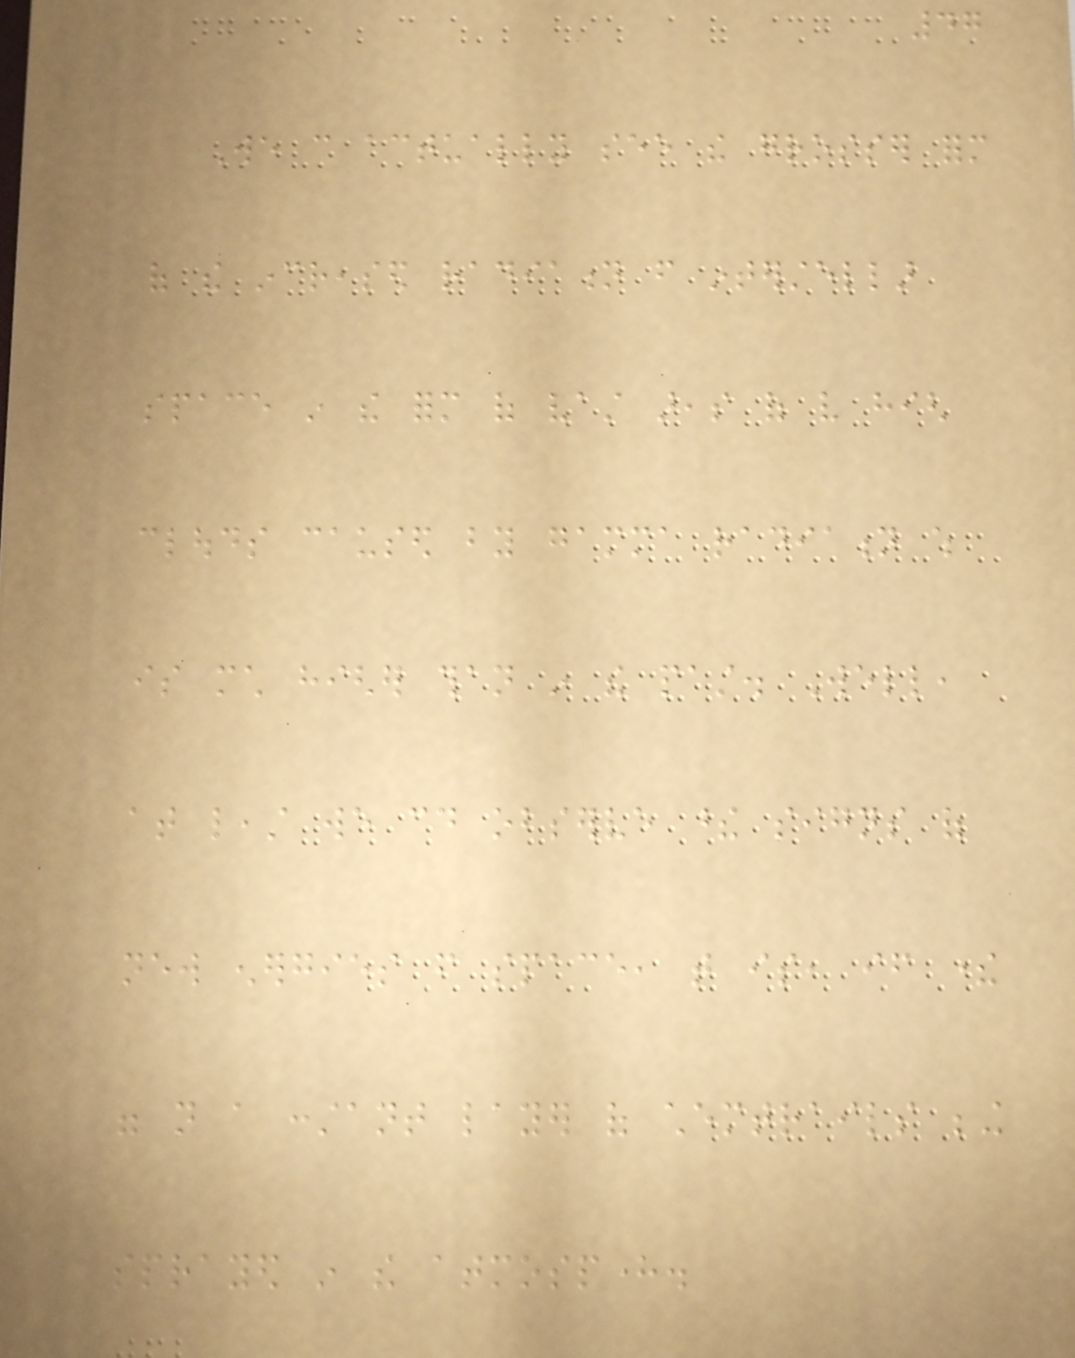47
We can actually see the grosser form
of the increased radiation from interstellar
space in the form of vast areas of very high
clouds caused by gamma radiation which
is much higher than in the past. Well,
at least we could observe these signs of
new energies from space, that is, if there
were not a constant layer of chemtrails being
sprayed in the atmosphere.
